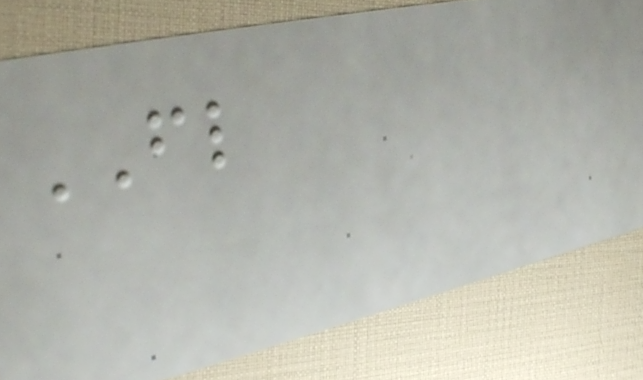FL
